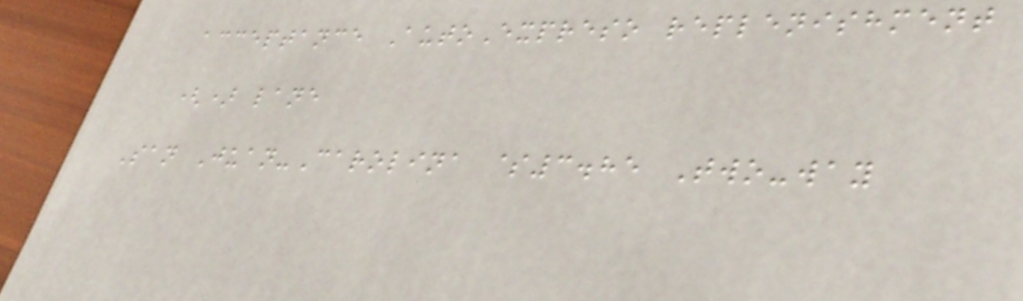acceptance AutoExpreso replenishment
() lane
San Juan-Carolina $3.85 Two-way
